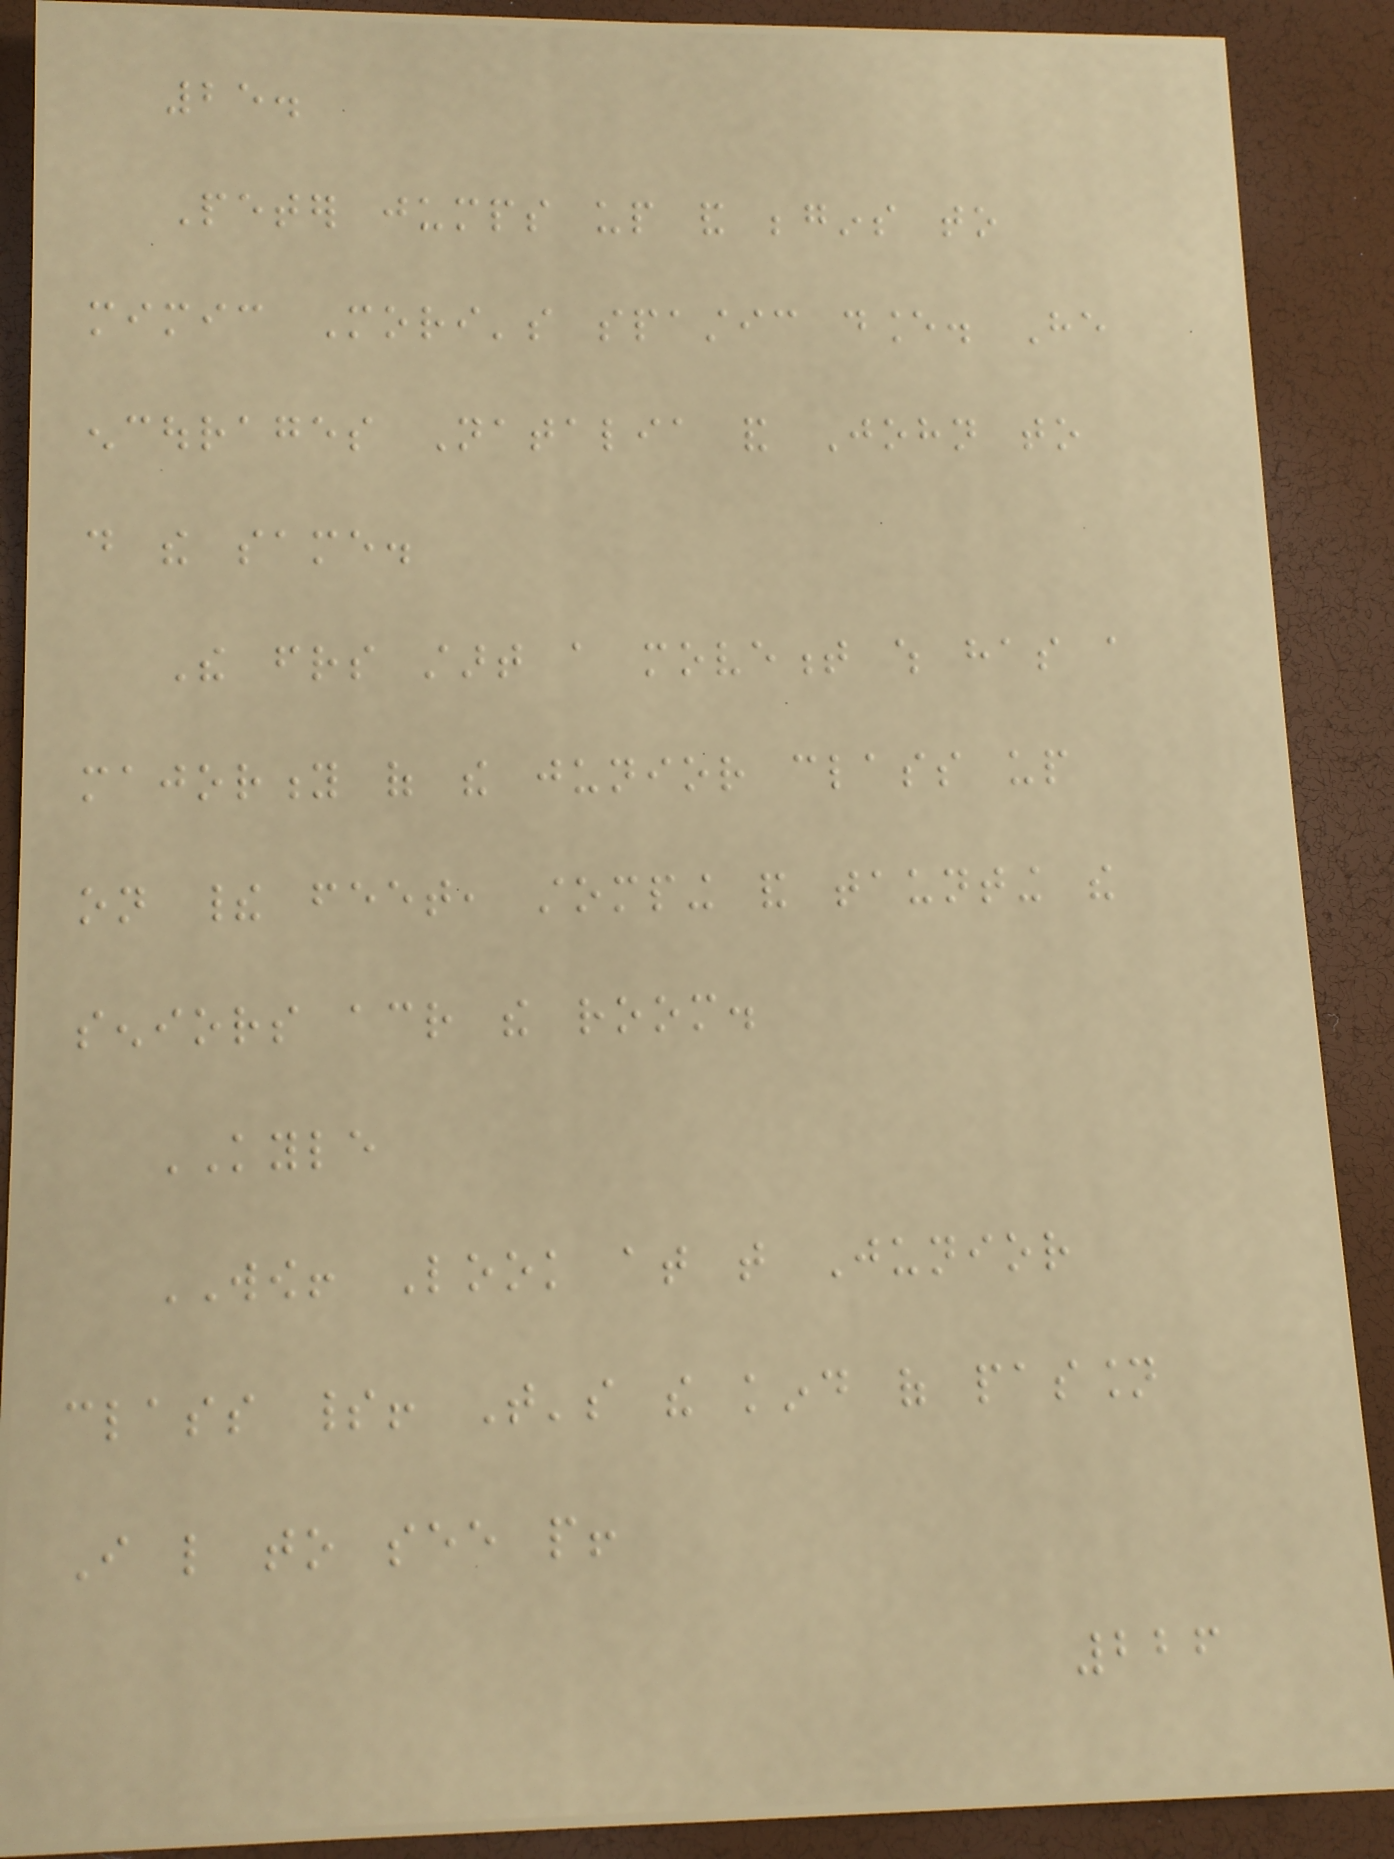25.
Peter jumps up and begins to
mimic Mori's spastic dance. He
encourages Natalia and John to
do the same.
The friends start a movement which has a
majority of the junior class up
on their feet, stomping and taunting the
seniors across the room.
KYLE
WOW! Look at that Junior
class spirit! That's the kind of passion
I like to see people!
226
